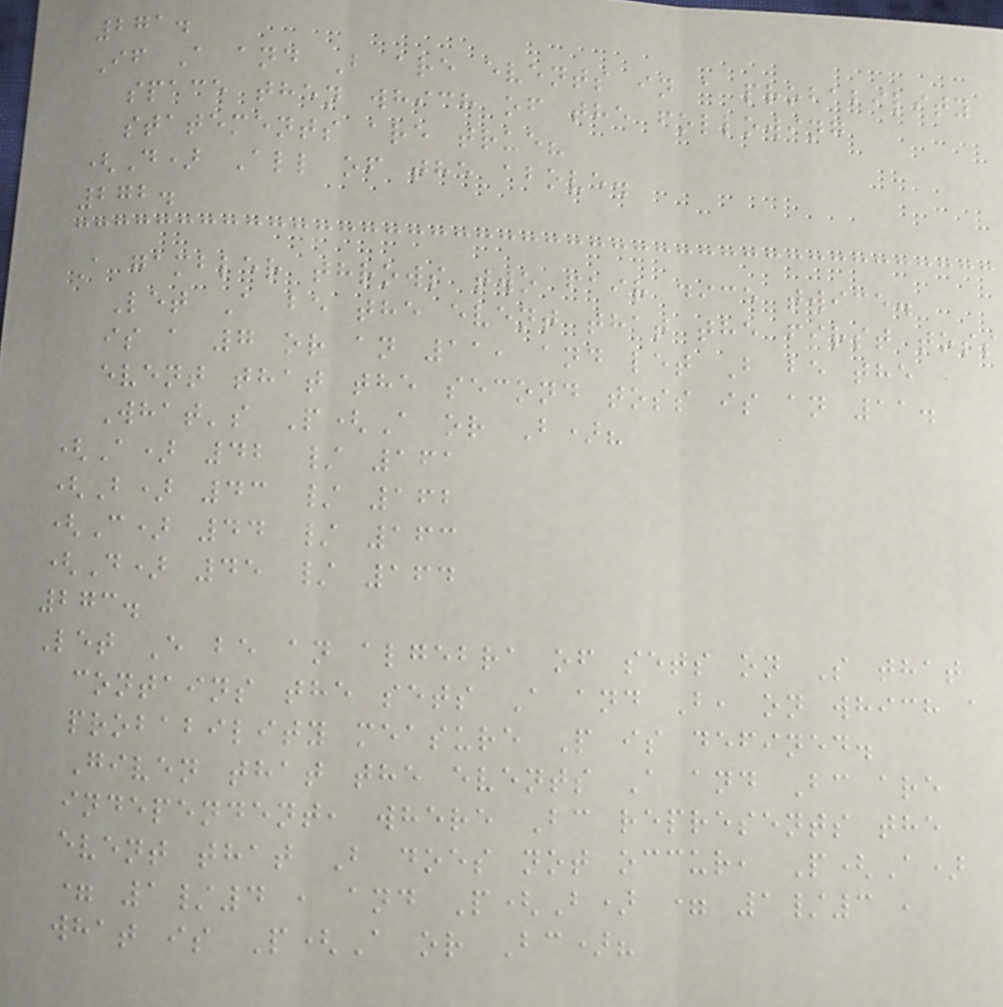271.
If A and B are events in a probability
space then which of the following
statements are true?
(D) All of the above.
272.
A gambler throws two fair dice twice.
Let A be the event that the first toss
is a 7 or an 11, and let B be the
event that the second toss is an 11.
What's P(A or B)?
(A) 42 / 161
(B) 43 / 162
(C) 44 / 163
(D) 45 / 164
273.
Let E be an algebra of sets on S that
contains the sets A and B, on which a
probability measure P is defined.
Given that the events A and Bc are
independent, where Bc represents the
event that B does not occur, P(A)
= 1/4 , and P(B) = 1/3 ,
what is P(A or Bc)?
